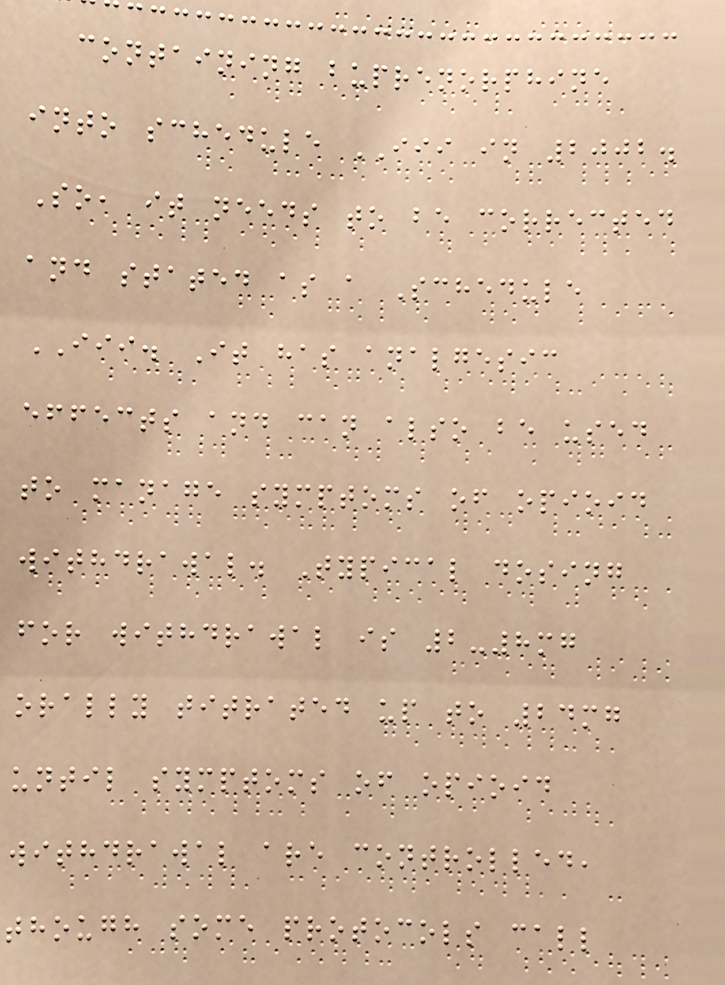containing buprenorphine
into schedule III in 2002.
So, it needs to be corrected
and stated as a Schedule
III. It has analgesic
effects and can also be used
to manage symptoms of opioid
withdrawal. Typical dosing
for withdrawal is 2-8mg
orally titrated up to 24mg
until symptoms of opioid
withdrawal are controlled,
though some protocols call
